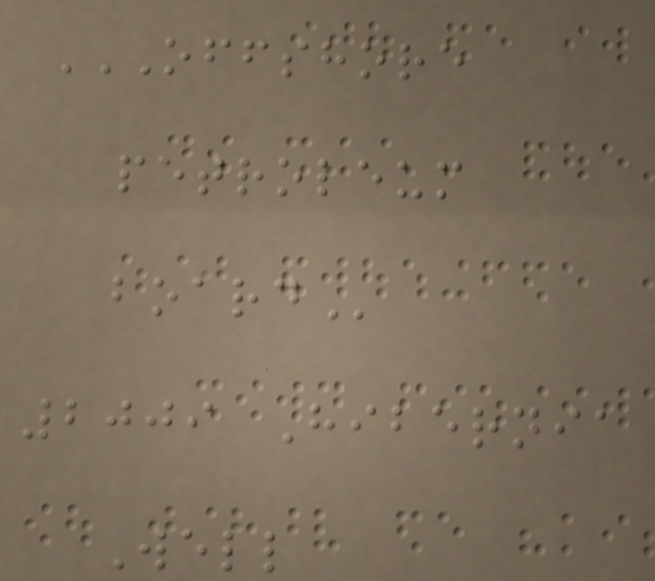OFFSHORE
PETROLEUM
BOARD
2009 Hibernia
Well
